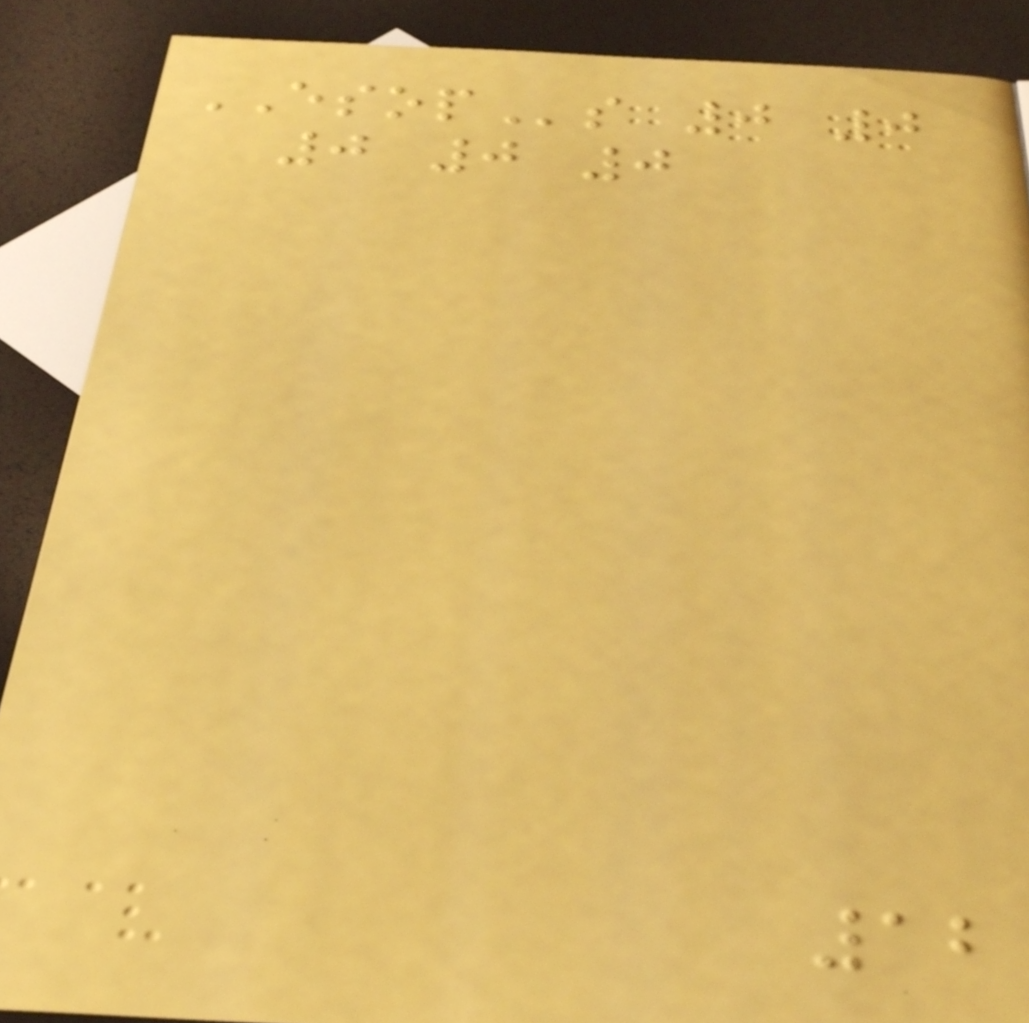ESOPs 0 0
0 0 0
12
